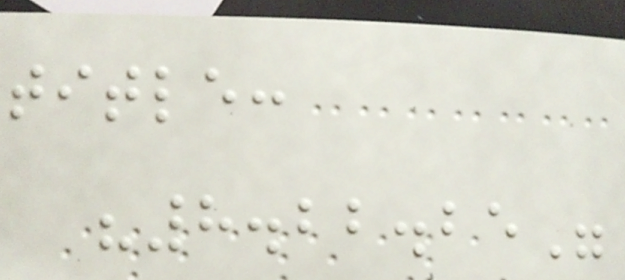title:
"8.22.25"
